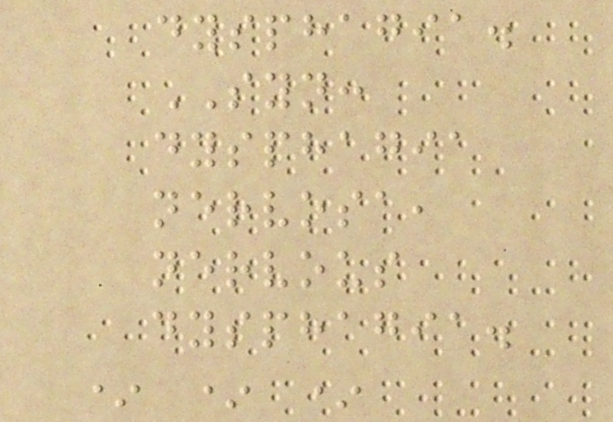dysphagia.
SYN:
dysphagia
nervosa,
nervous
dysphagia.
* * *
